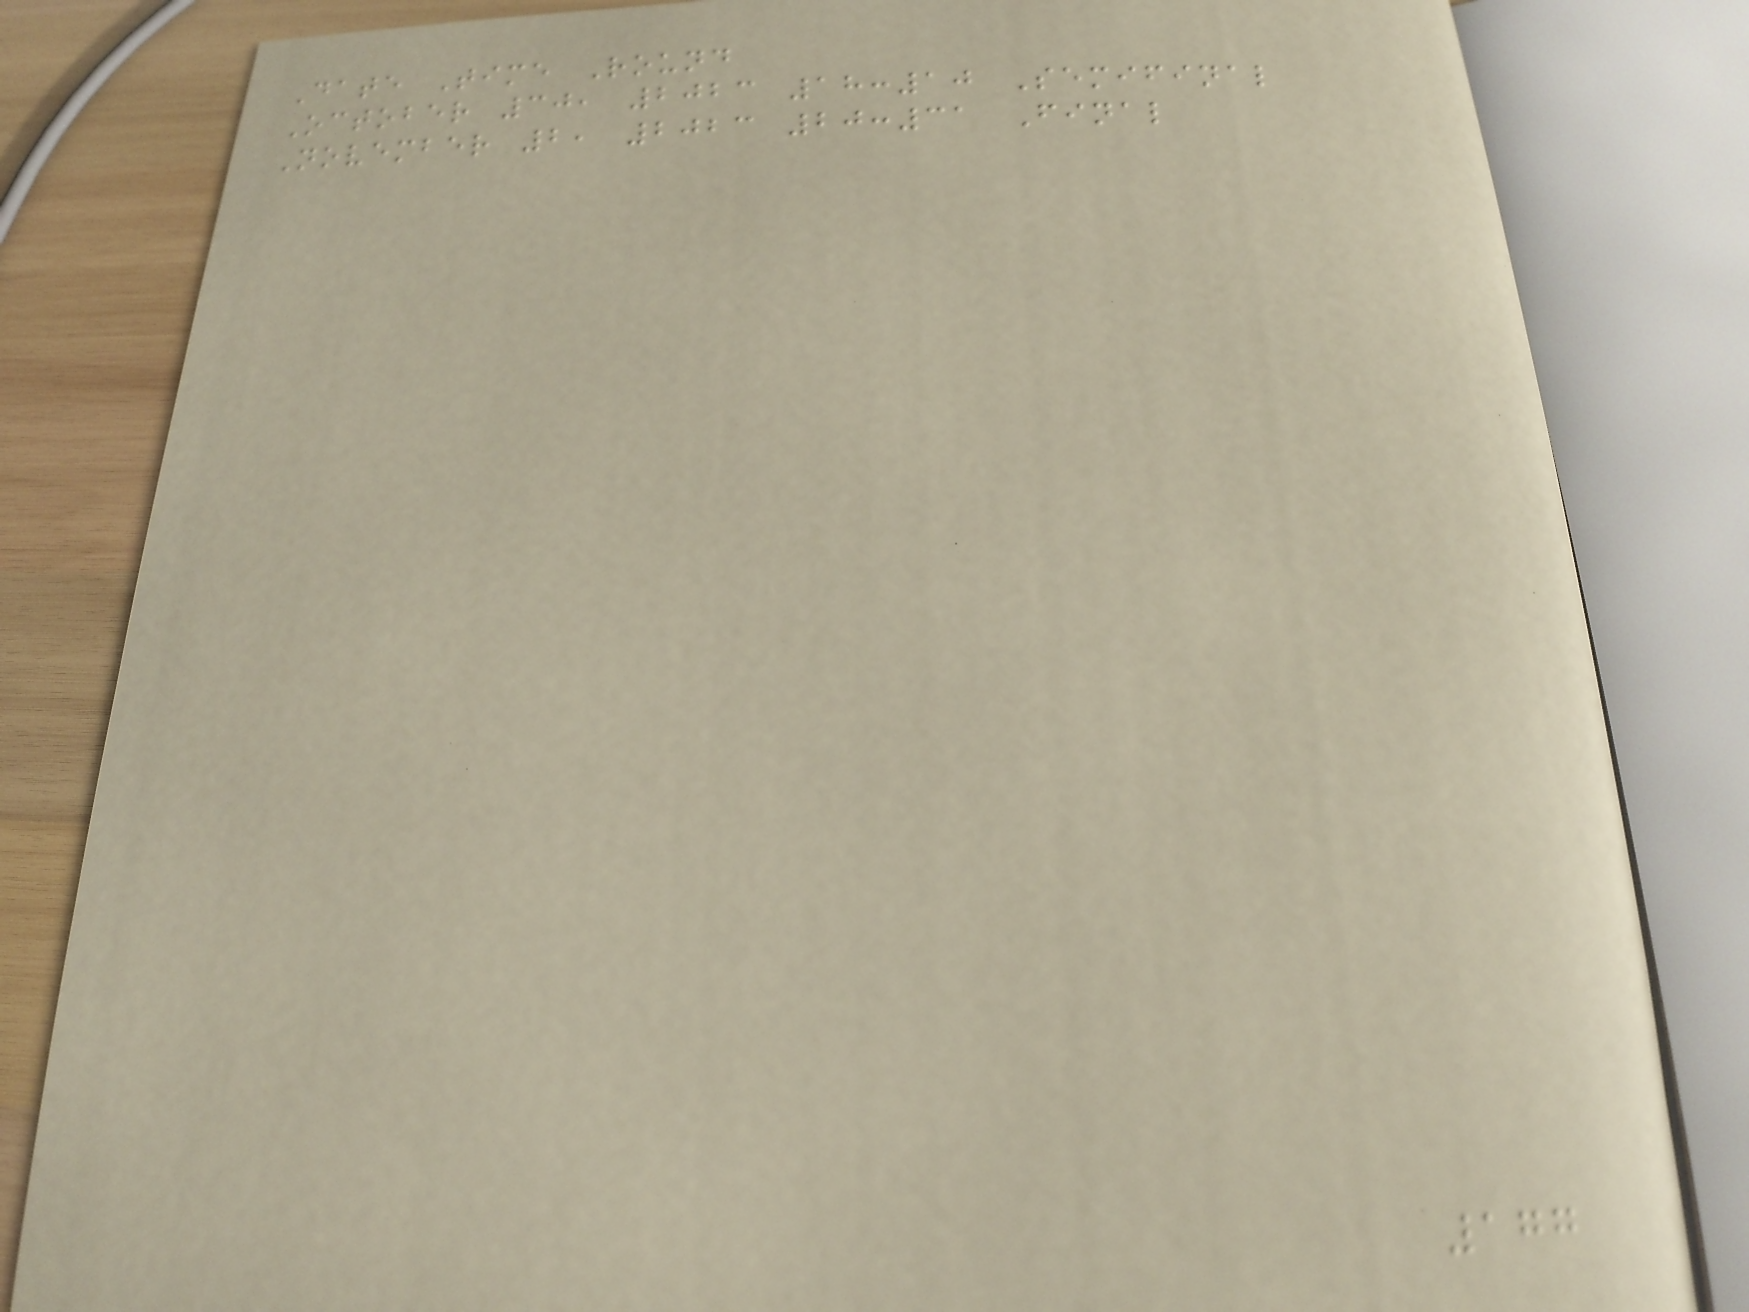Date Time Round
October 30, 2023 18:10 Semifinal
November 2, 2023 20:31 Final
177
